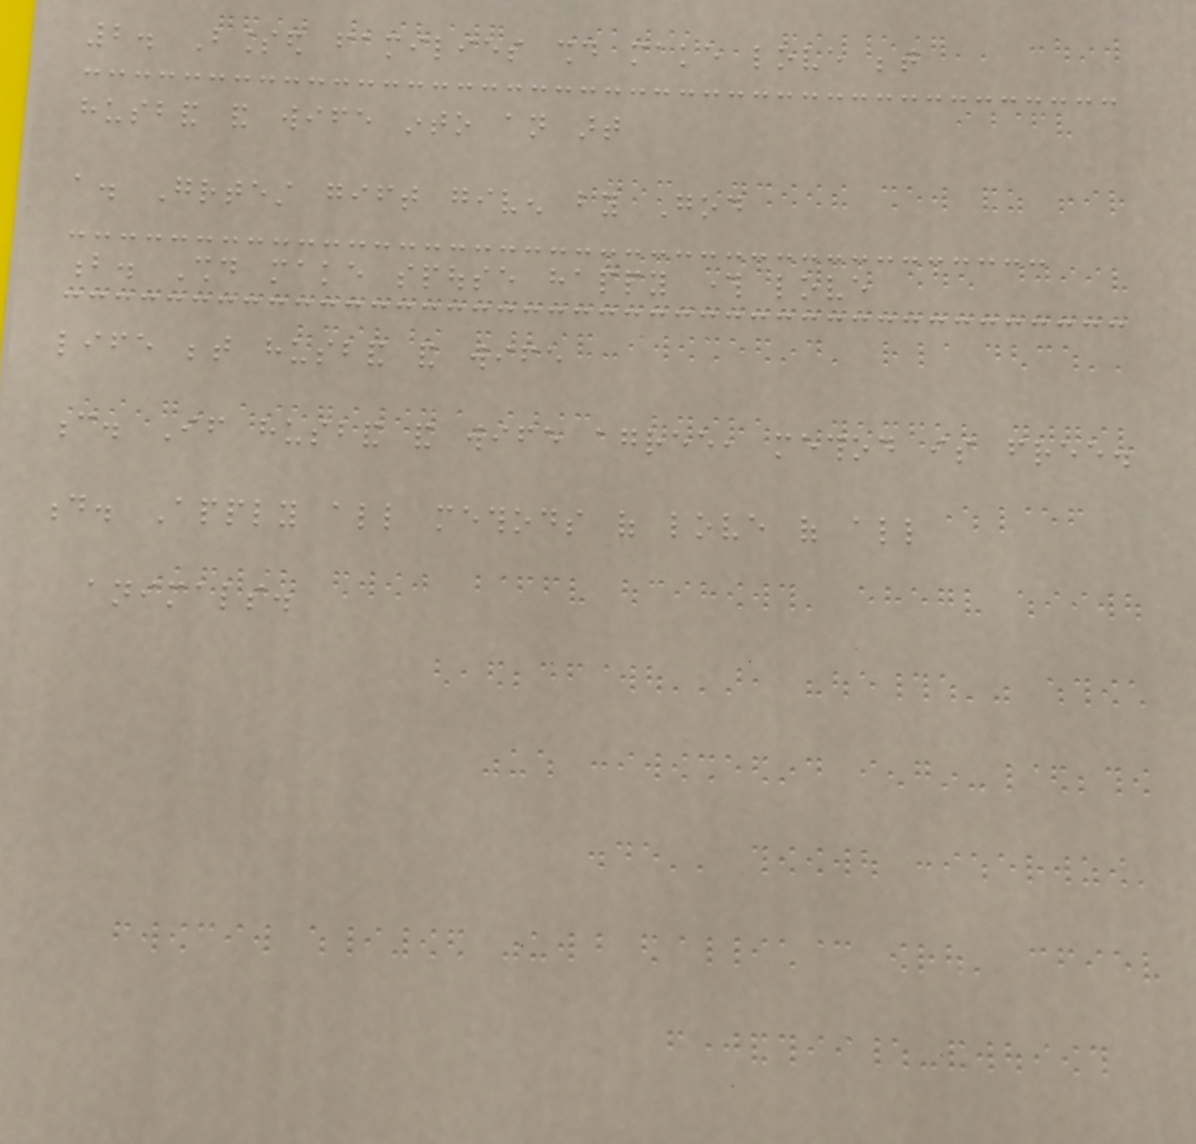2. Blessed families should make love between
husband and wife into an art
a. Greatest gift given by God
b. Should make spouse happy through love
life between husband and wife
c. If husband and wife agree, method is free.
d. Apply all methods of love of all
animals.
